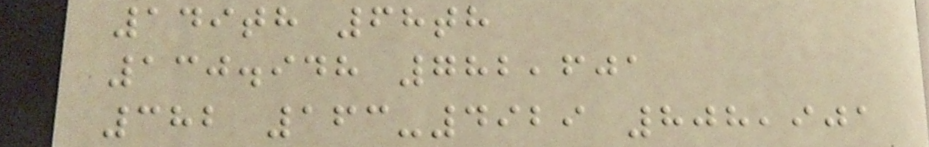149th 68th
130.948 782,601
382 163-4929 808,901
